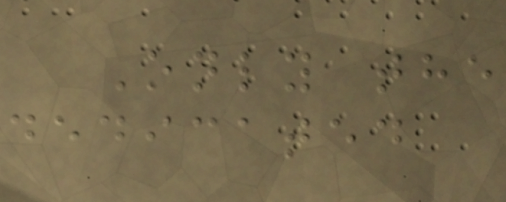Only the
dedicated
